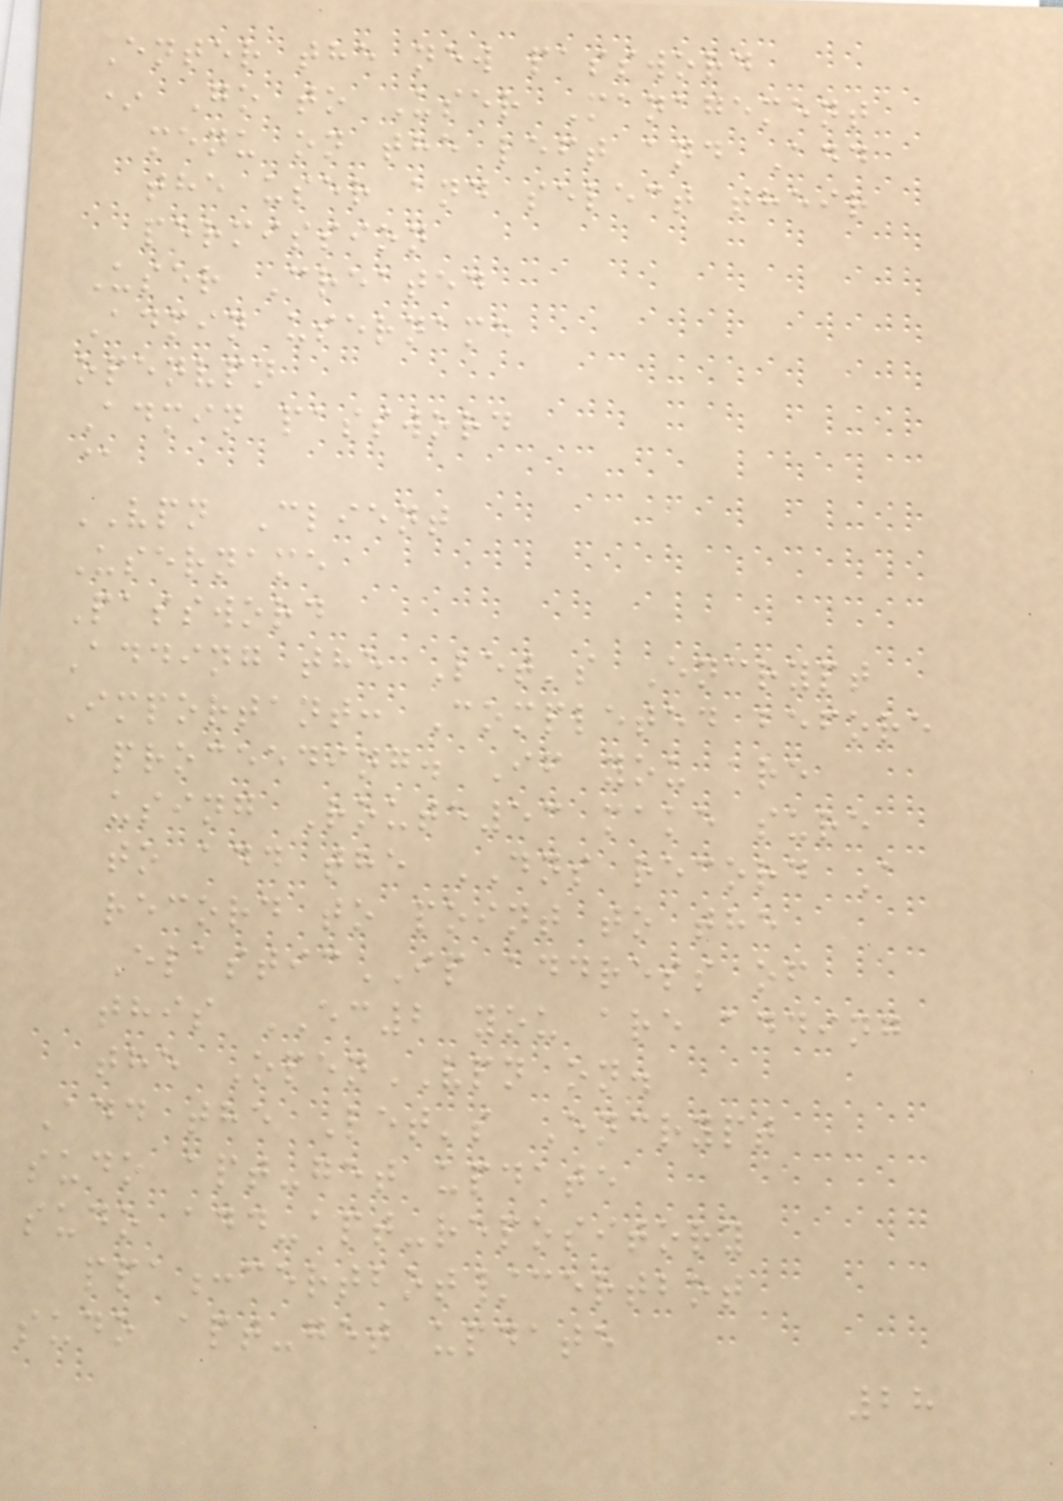Enter the new password
* Go to User Management
menu on the left and Add
the user and select their
permission
User Created
Admin username
openvpn
Admin password
@
VPN Client
Username
Password
Adding the Let's Encrypt
Important: Completed before
proceeding. If you are
using Route53 make sure
to add the DNS record A
record to point to the
ElasticIP address of
this EC2 you are adding
the OpenVPN on.
Add the Let's Encrypt
sudo apt-get update
sudo add-apt-repository
ppa:certbot/certbot
sudo apt-get update
28
